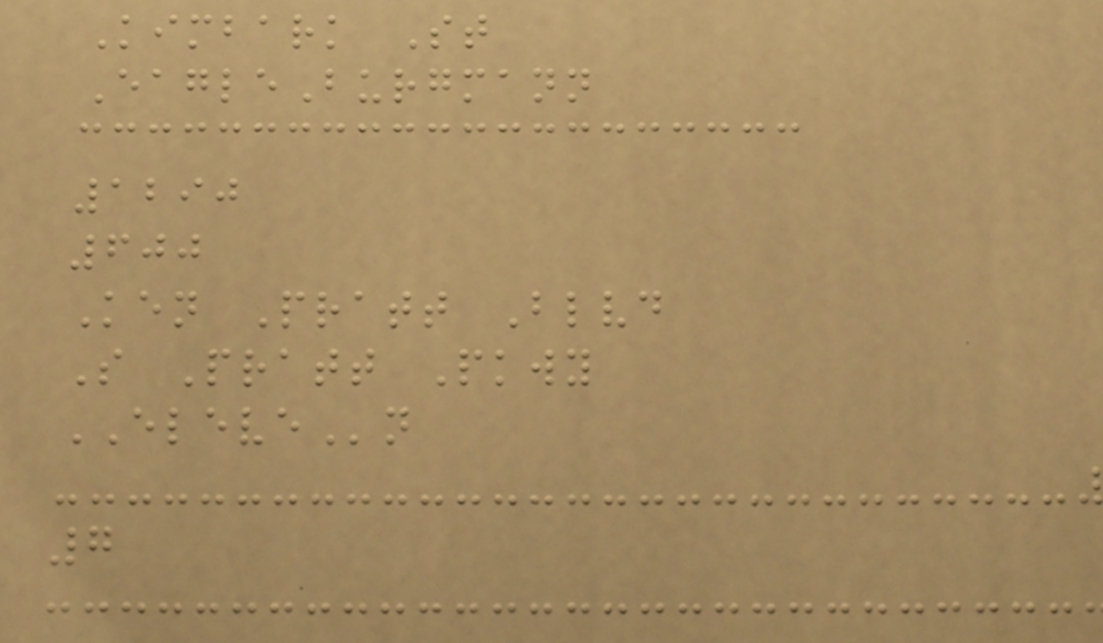Kimbark St
EagleBurgmann
1290
600
Ken Pratt Blvd
S Pratt Pkwy
ELEVEn
7
